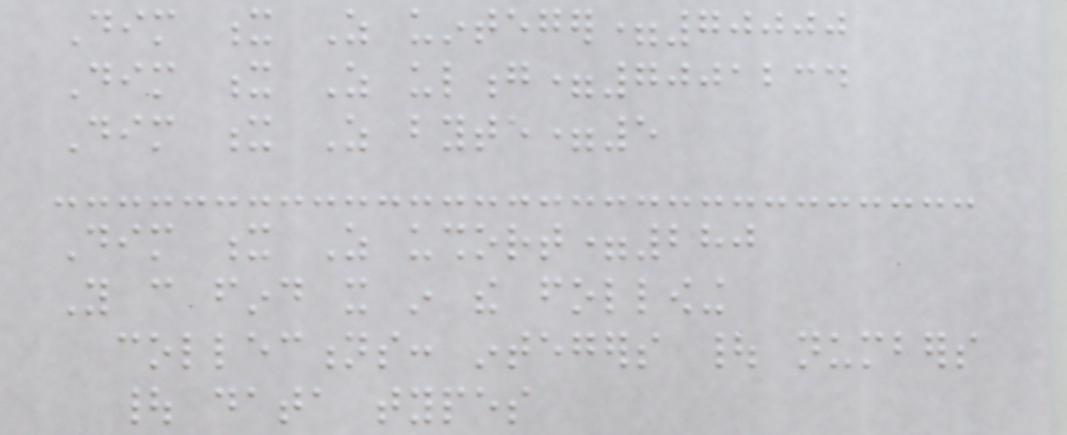Dim x As uinteger=70000
Dim x As ulong=7001234
Dim x As byte=5
Dim x As ushort=280
You can find it in the following
collections: integers | numbers
| data types
